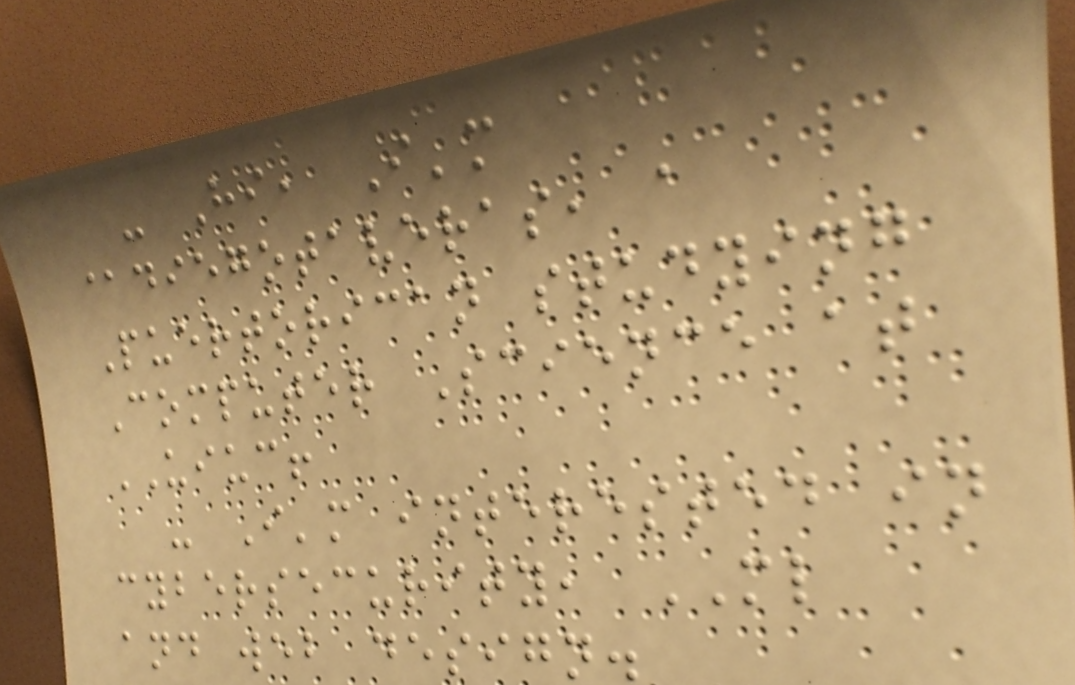- Hi, I'm
@diegotaveras, a
Puertorican studying
Computer Science at
UIUC!
- I'm interested in
cybersecurity, ML
and web design.
